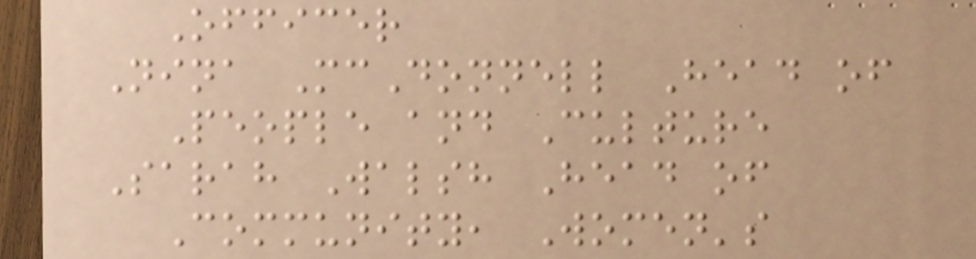Officer
Nina McDonnell Head of
People and Culture
Sarah Walsh Head of
Community, Women's
